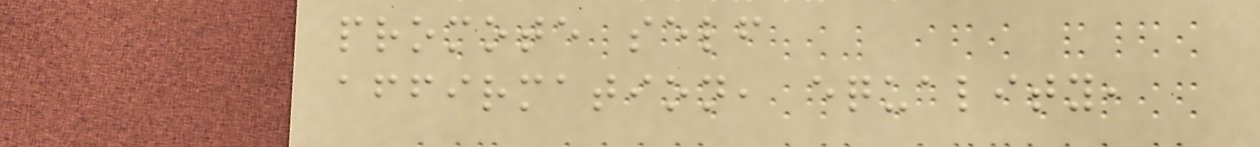promote self
affirmation, equality,
